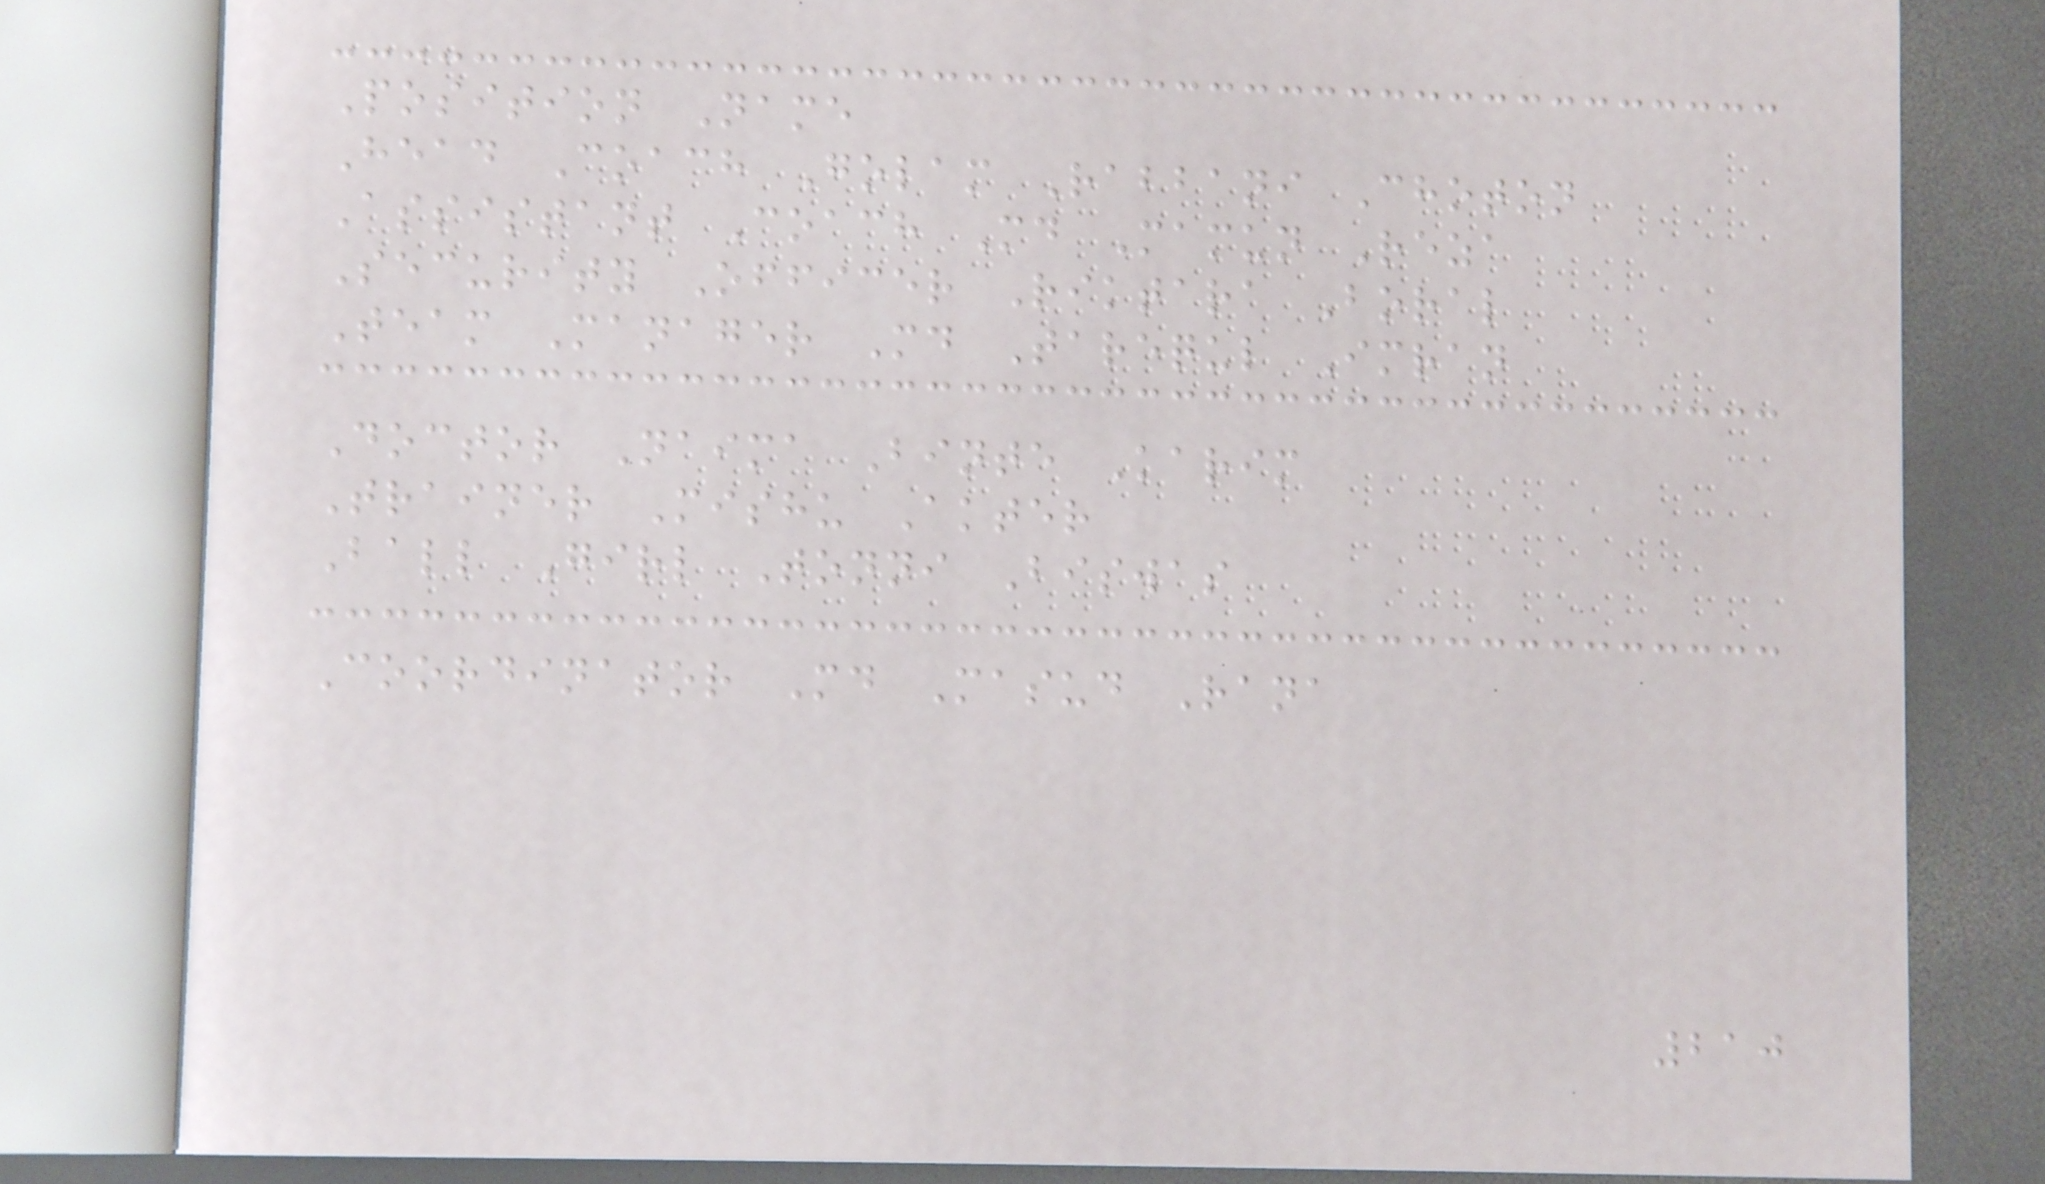Position Name
Head Coach Golam Rabbani Choton
Assistant Coach Md Mamun Reza
Security Officer Riktara Boral
Team Manager Md Tarequl Imran
Doctor Naima Binte Karim
Trainer Mishu Akter
Ball Girl Tonni Biswas
Coordinator Md Masud Rana
210
